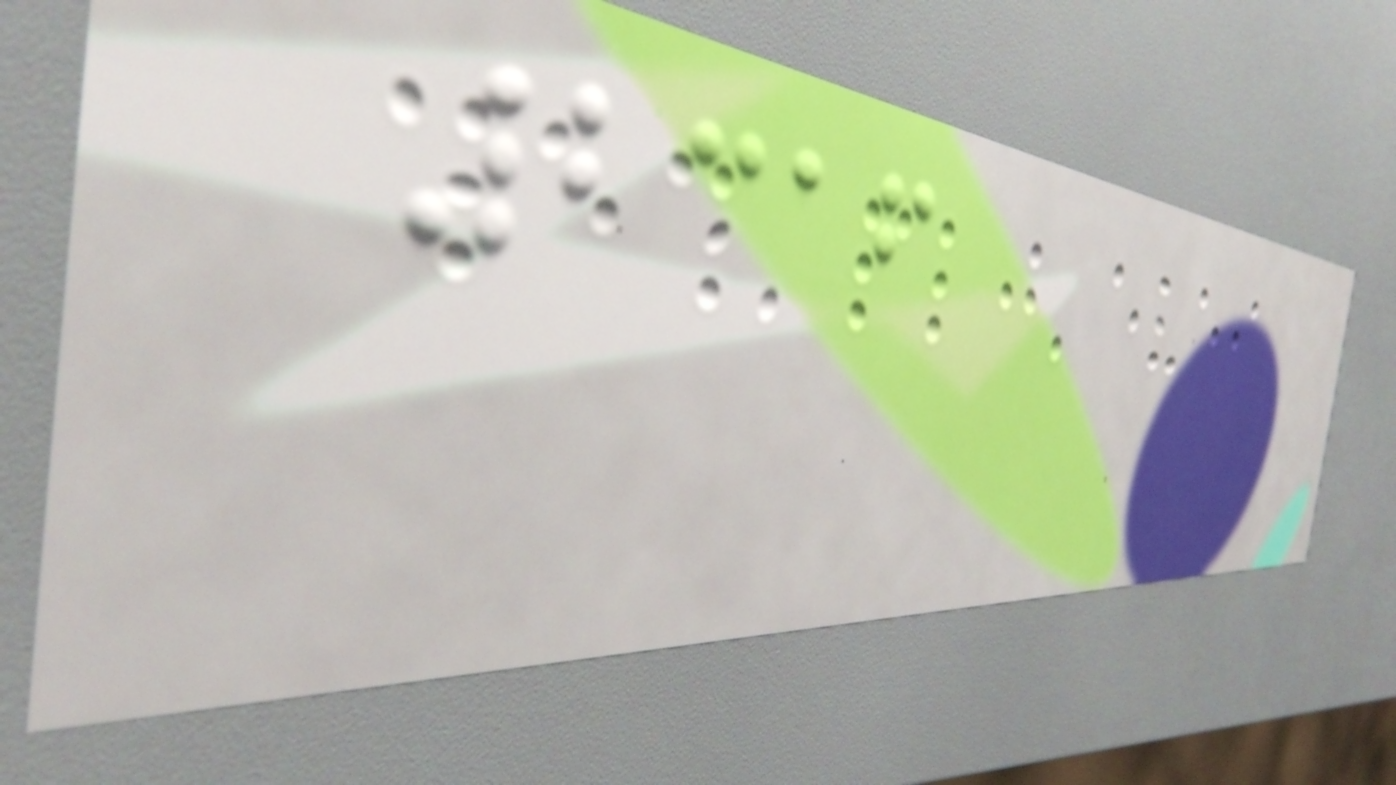2316
